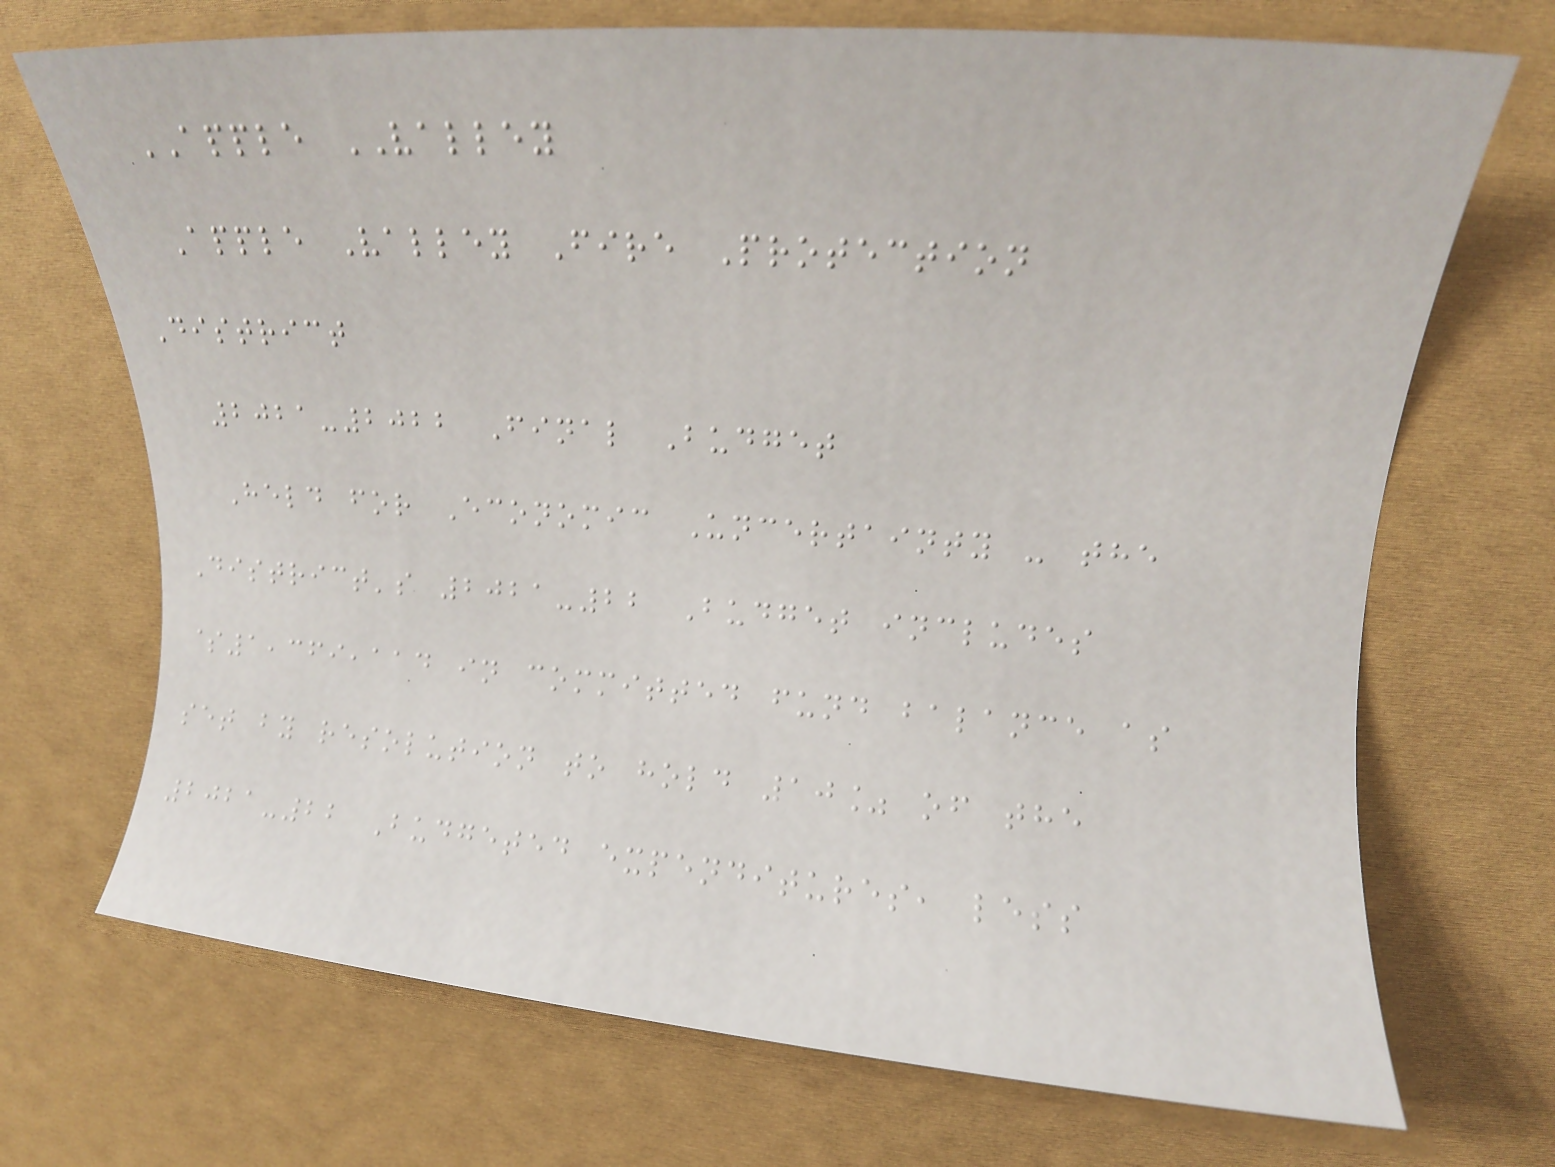APPLE VALLEY
Apple Valley Fire Protection
District
2021-2022 Final Budget
Held for Economic Uncertainty - the
District's 2021-22 Budget includes
$1,369,114 in committed fund balance as
set by resolution to hold 10% of the
2021-22 Budgeted expenditures, less
